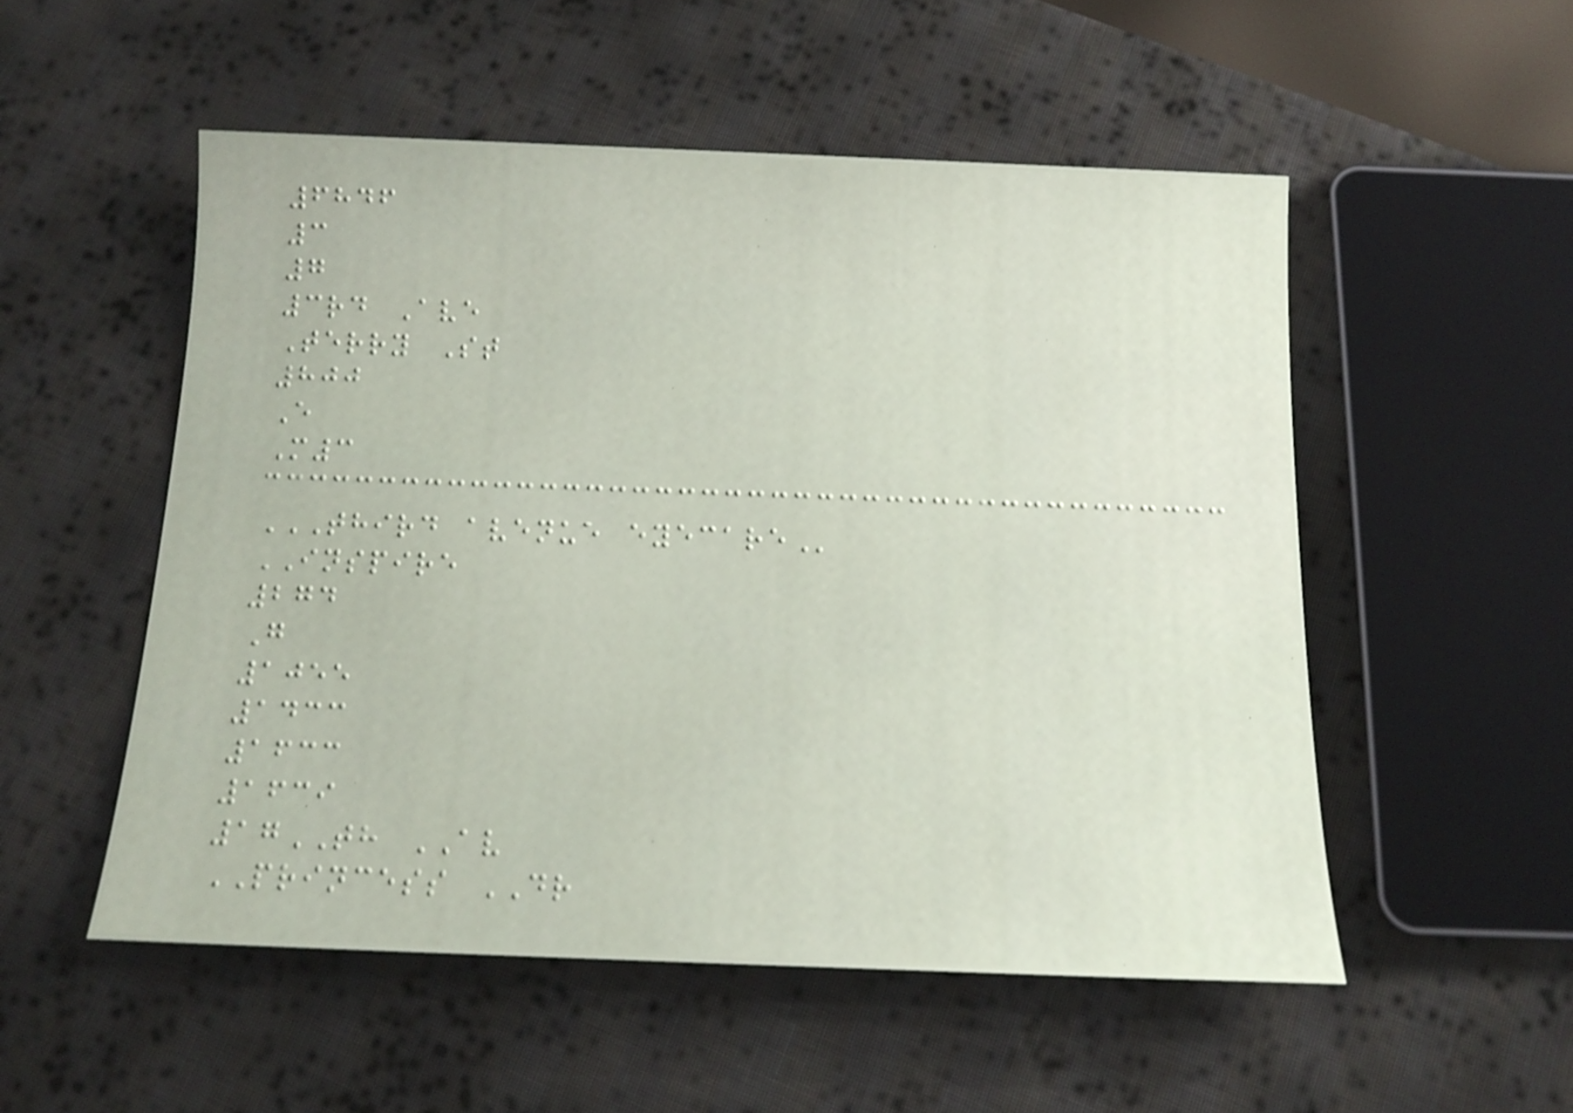6846
3
7
3rd Ave
Terry St
800
E
M3
THIRD AVENUE EYECARE
INSPIRE
274
G
1055
1433
1633
1639
17TH AV
PRINCESS DR
